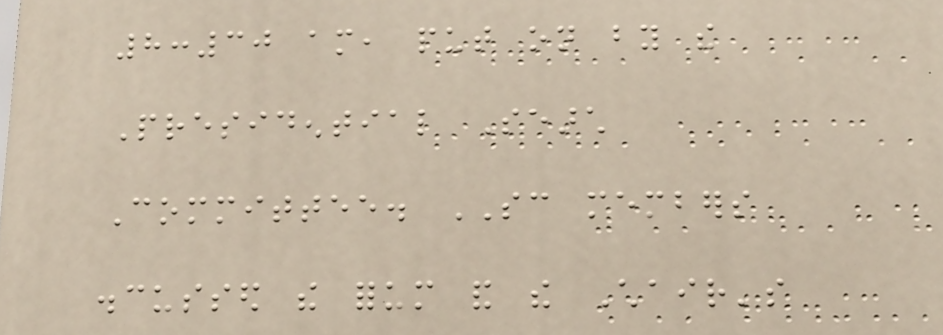8:30 am, put on by the
Presidential Search
Committee. SC members
discussed the forum and the Chair's
